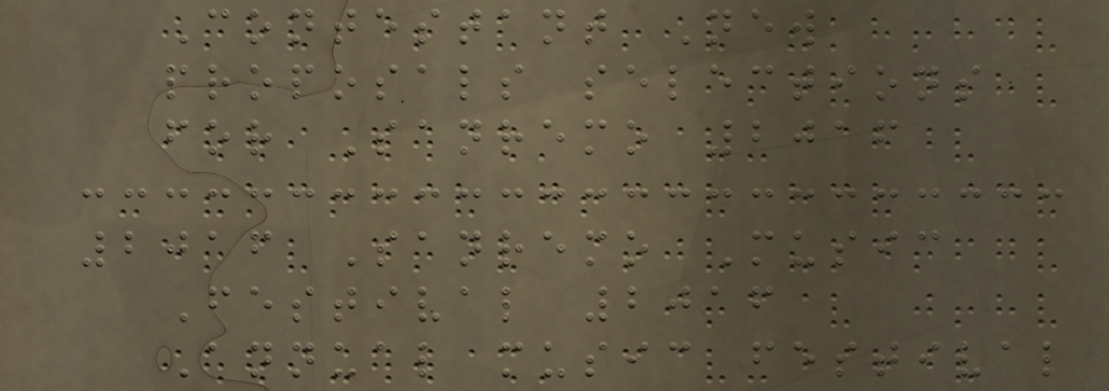Contestant New
proposals selections
for Sanremo 2016
2016 Sanremo Music
Festival 2016
Annual music festival
